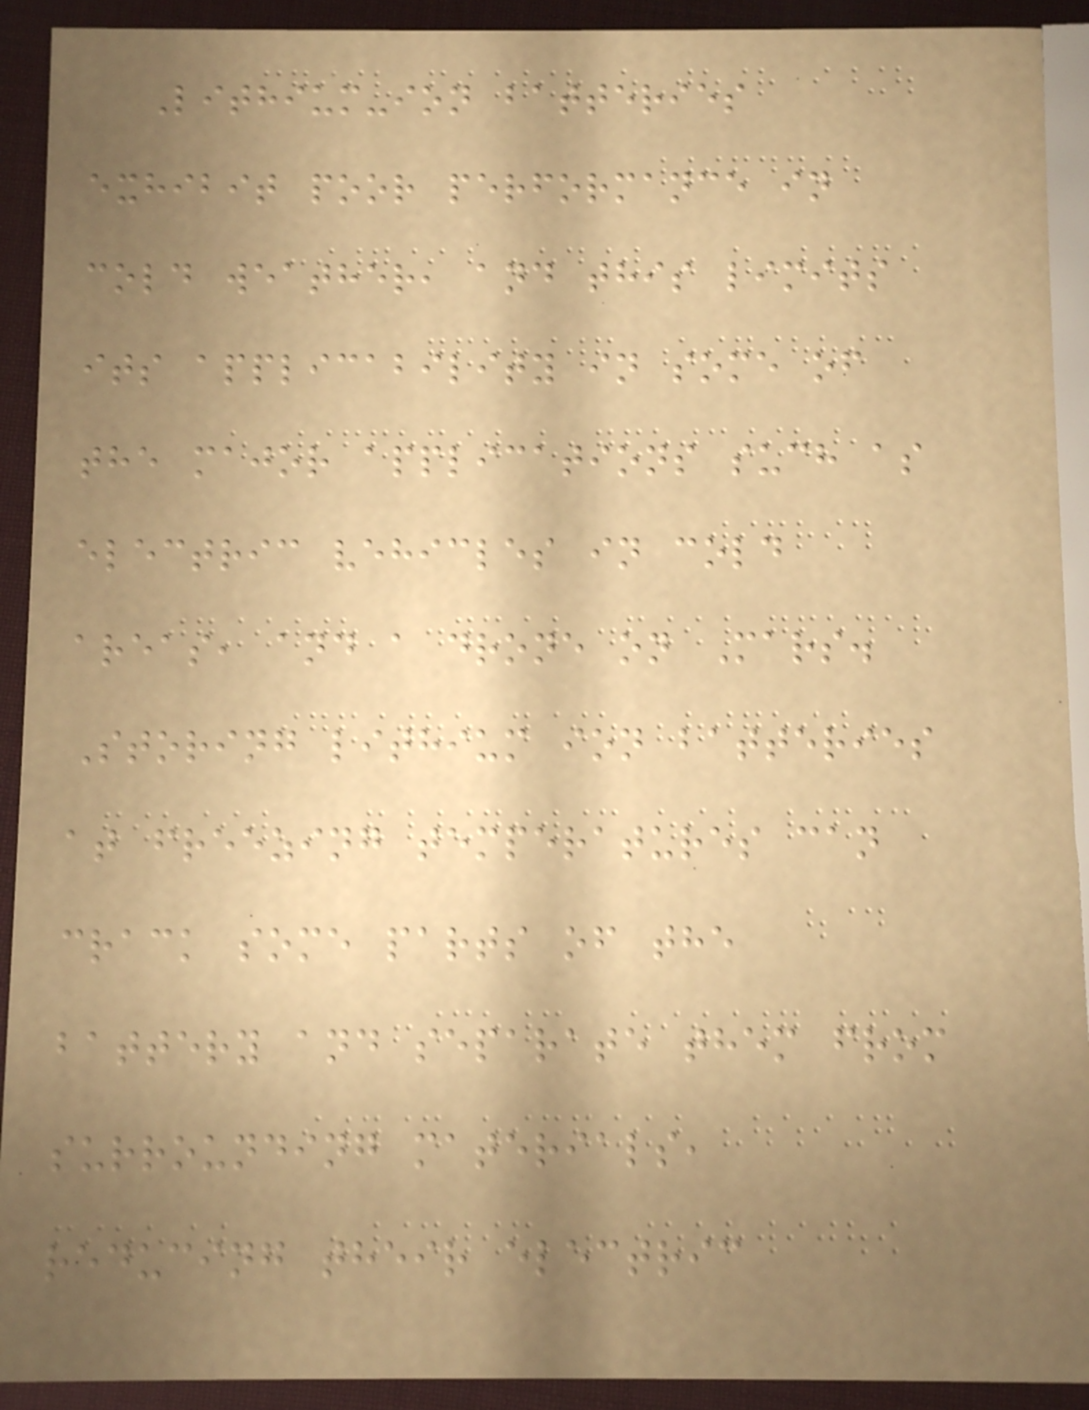Lithium-ion batteries
exhibit poor performance in
cold weather, and this limits
its applicability in some of
the major applications such as
electric vehicles in cold
areas, and a drone on Mars.
Storing lithium ion batteries
at freezing temperatures can
crack some parts of the
battery and separate them from
surrounding materials,
reducing their electric
